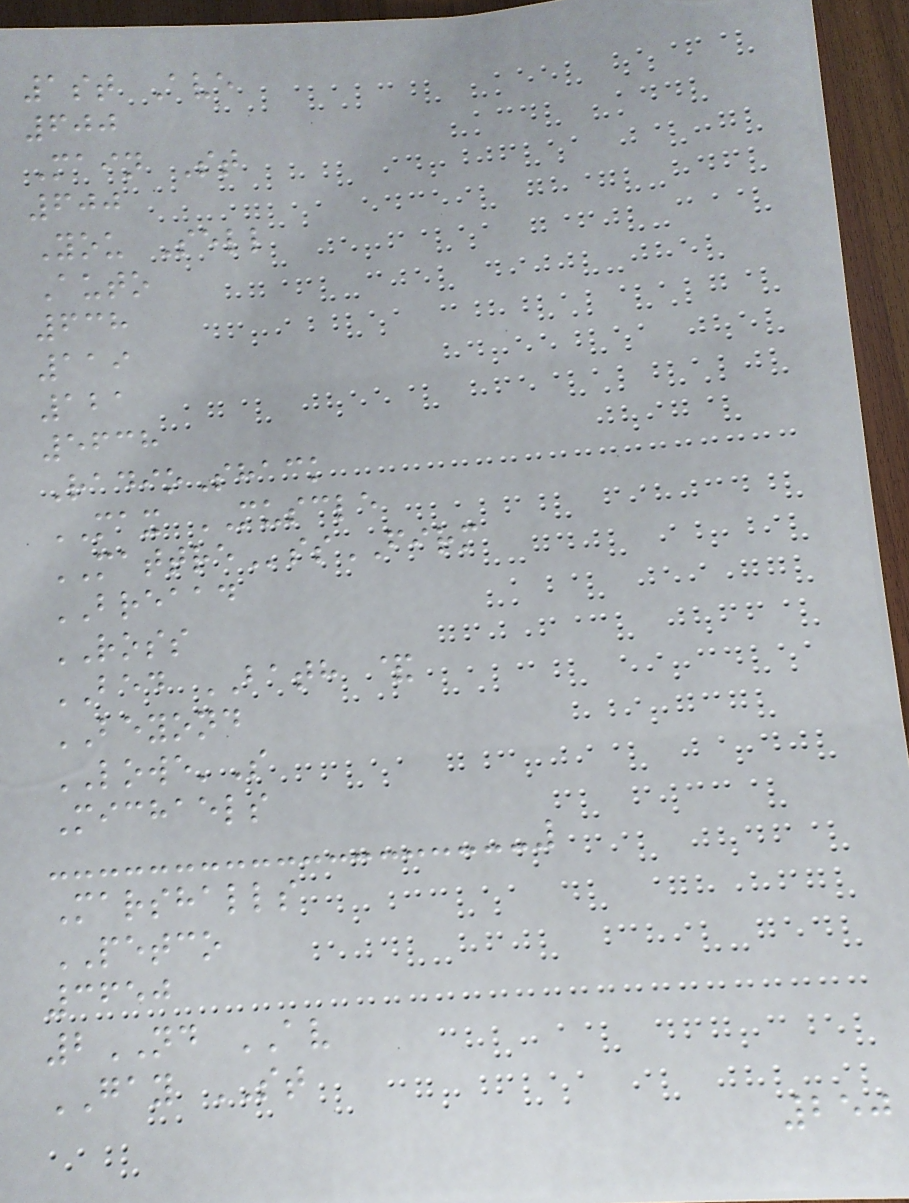1st Ave
600
Main St
600
You Sell
Auto
638
119
121
5638
RadioShack
MAX MUSCLE
MATTREssFIRM
BREAAD
ROSS
BED BATH &
BEYOND
LOWE'S
Michaels
Marshalls
PETCO
3650
2ND AV
GAY ST
250
